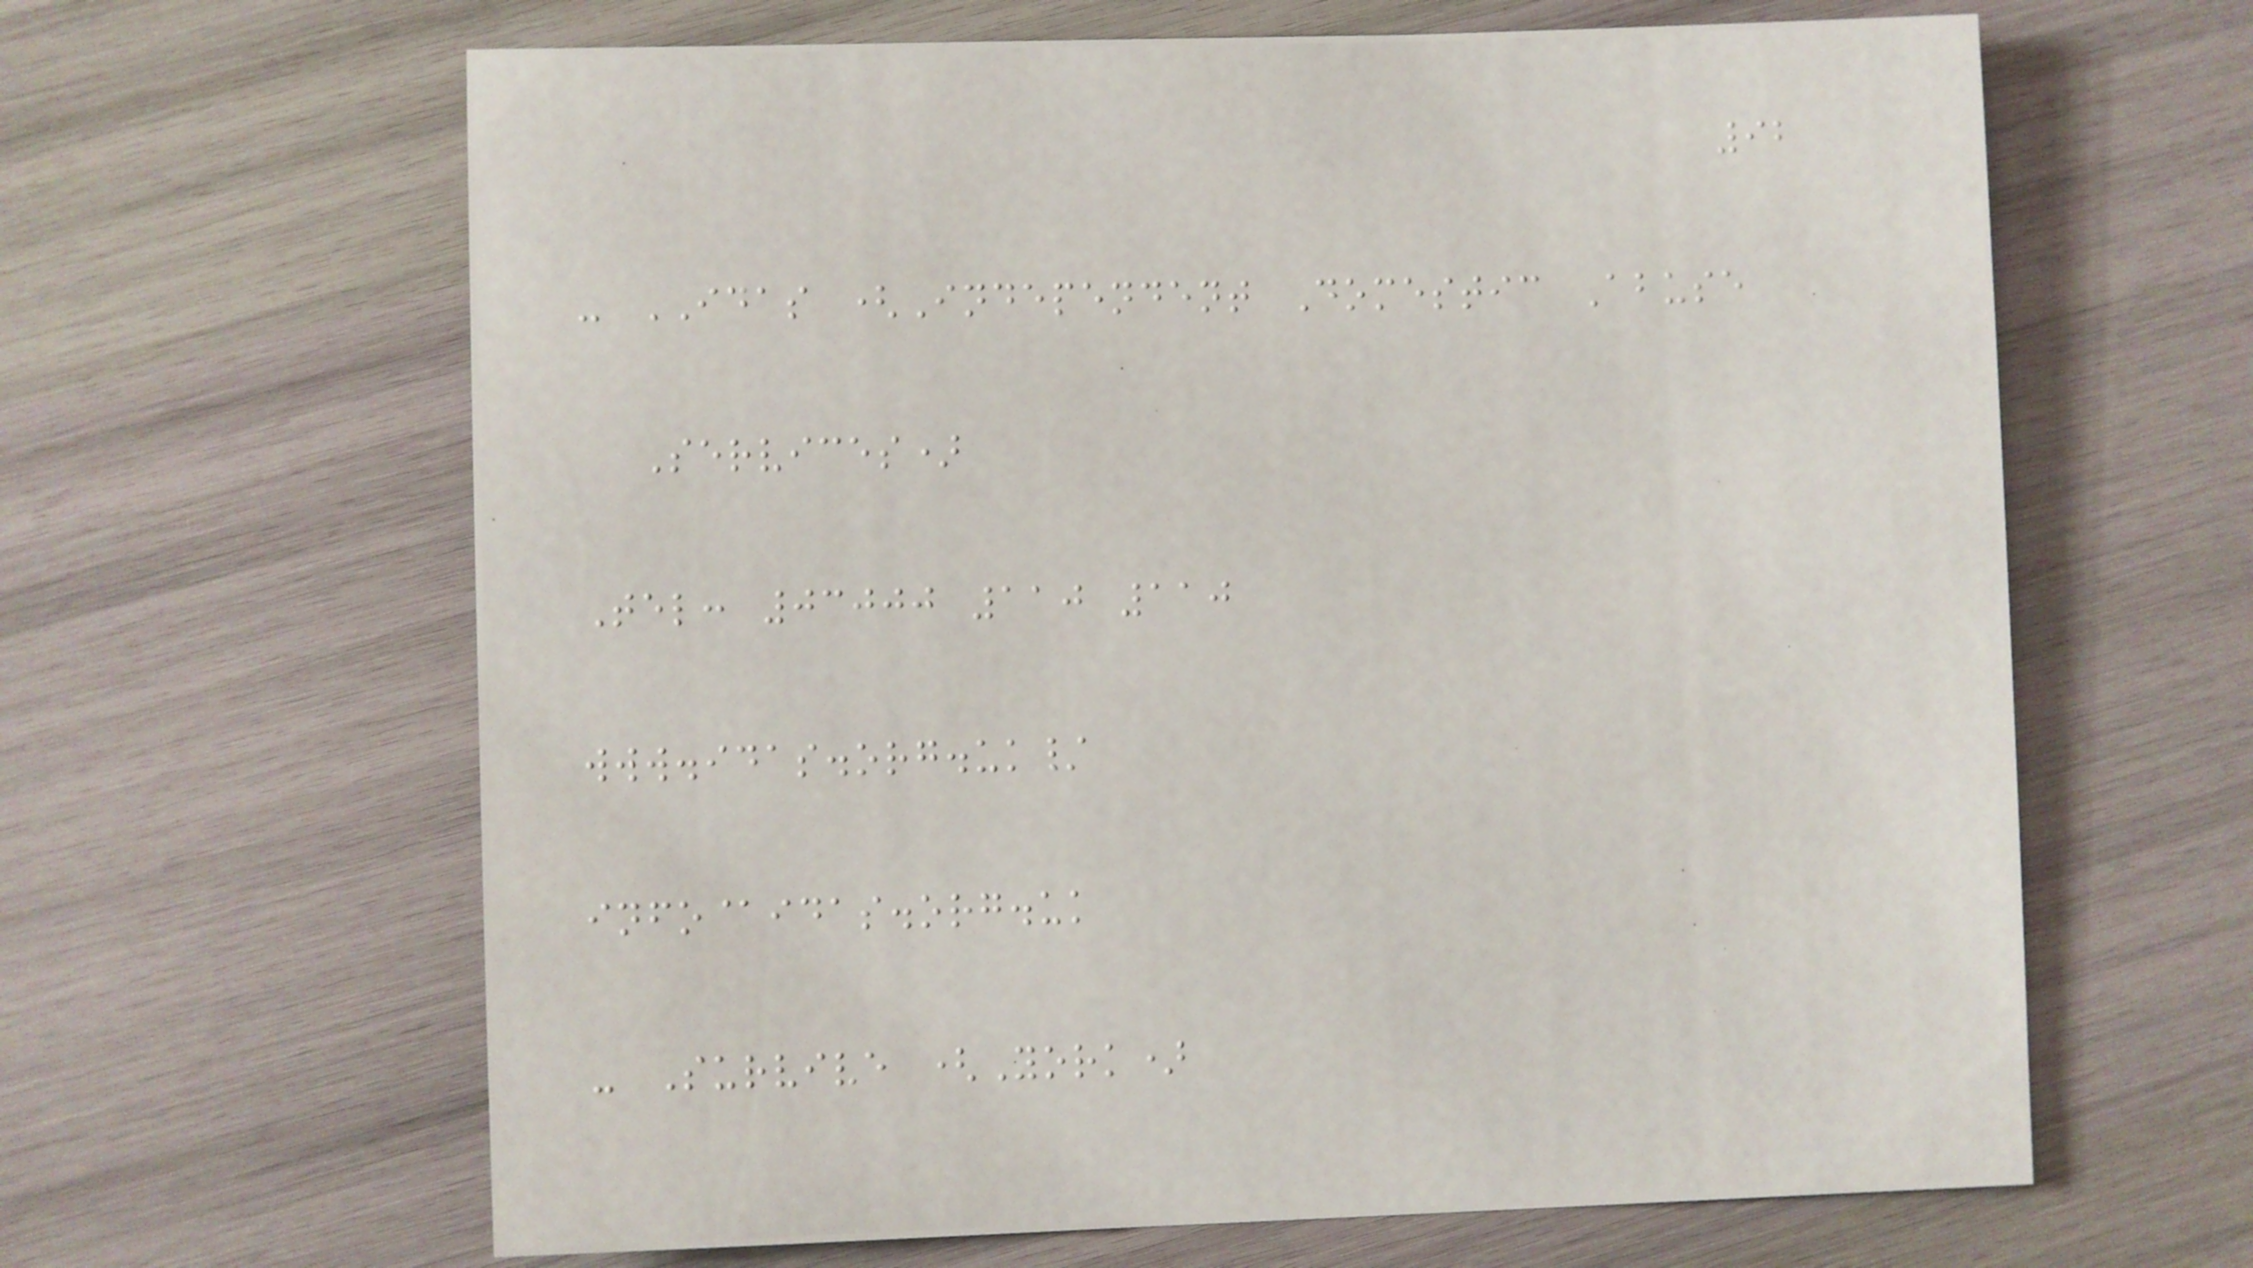92
- IDAS (Independent Domestic Abuse
Services)
Tel: 03000 110 110
www.idas.org.uk/
info@idas.org.uk
- Survive (York)
